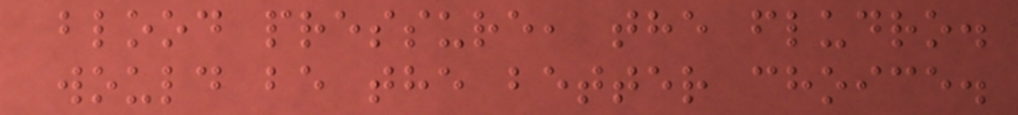blood pressure, the fludro.
would be the better choice.
